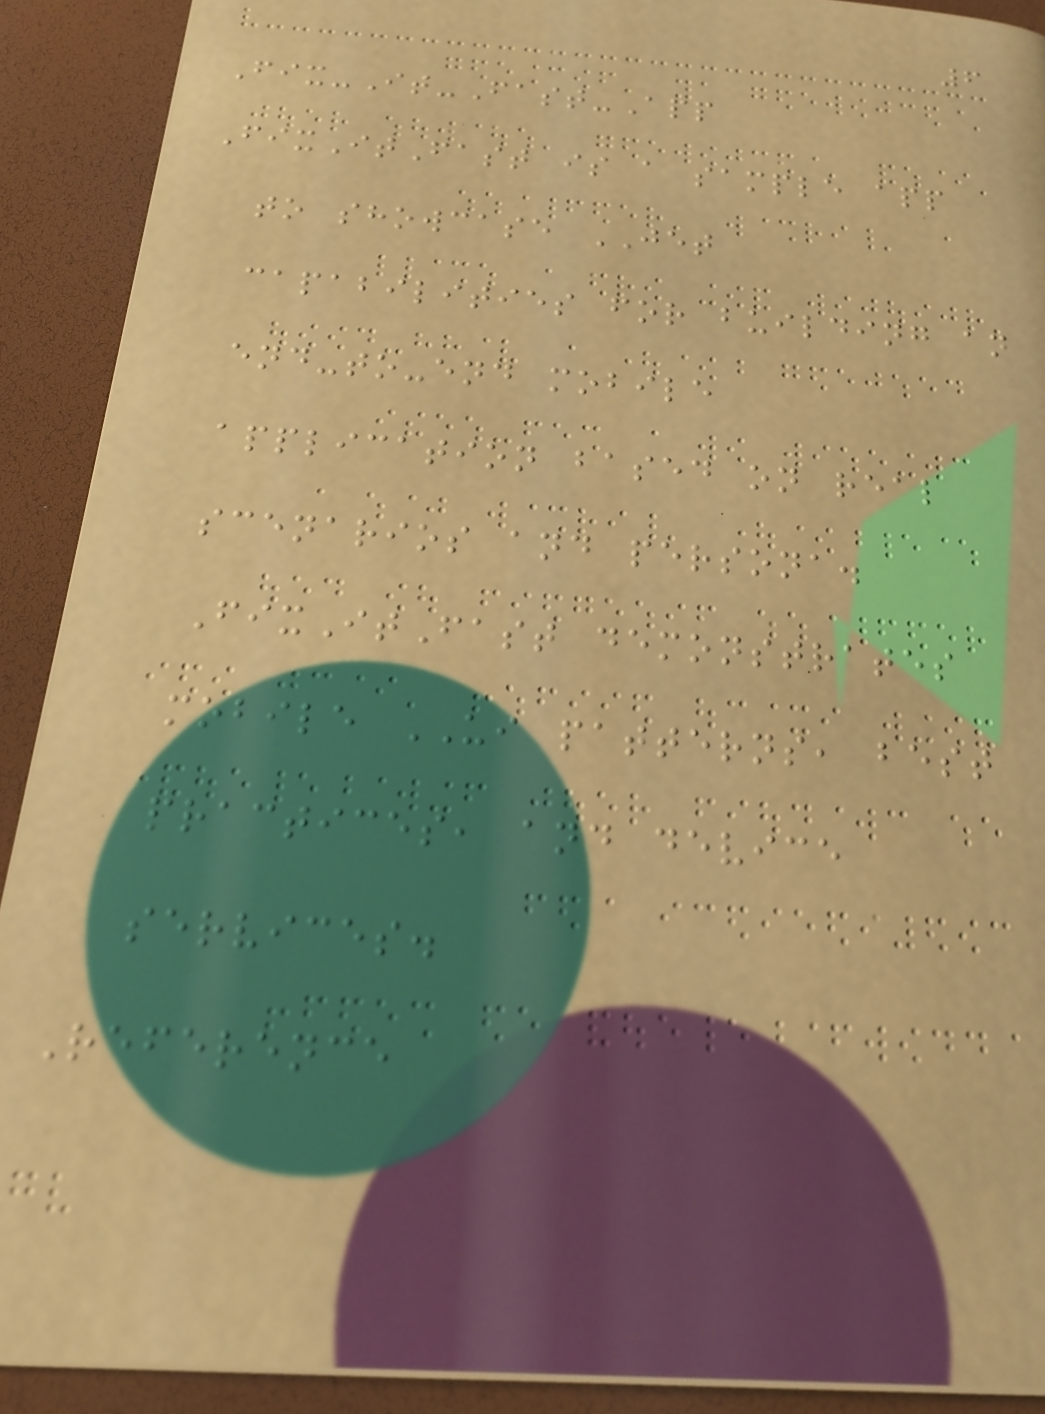6
Fix-It-Fast-App
FixItFast is a sample app
to showcase JET
capabilities for building an
end-to-end mobile
application based on real
scenarios and persona.
FixItFast demonstrates
mobile UI patterns, best
practices, and device
services.
Reference
